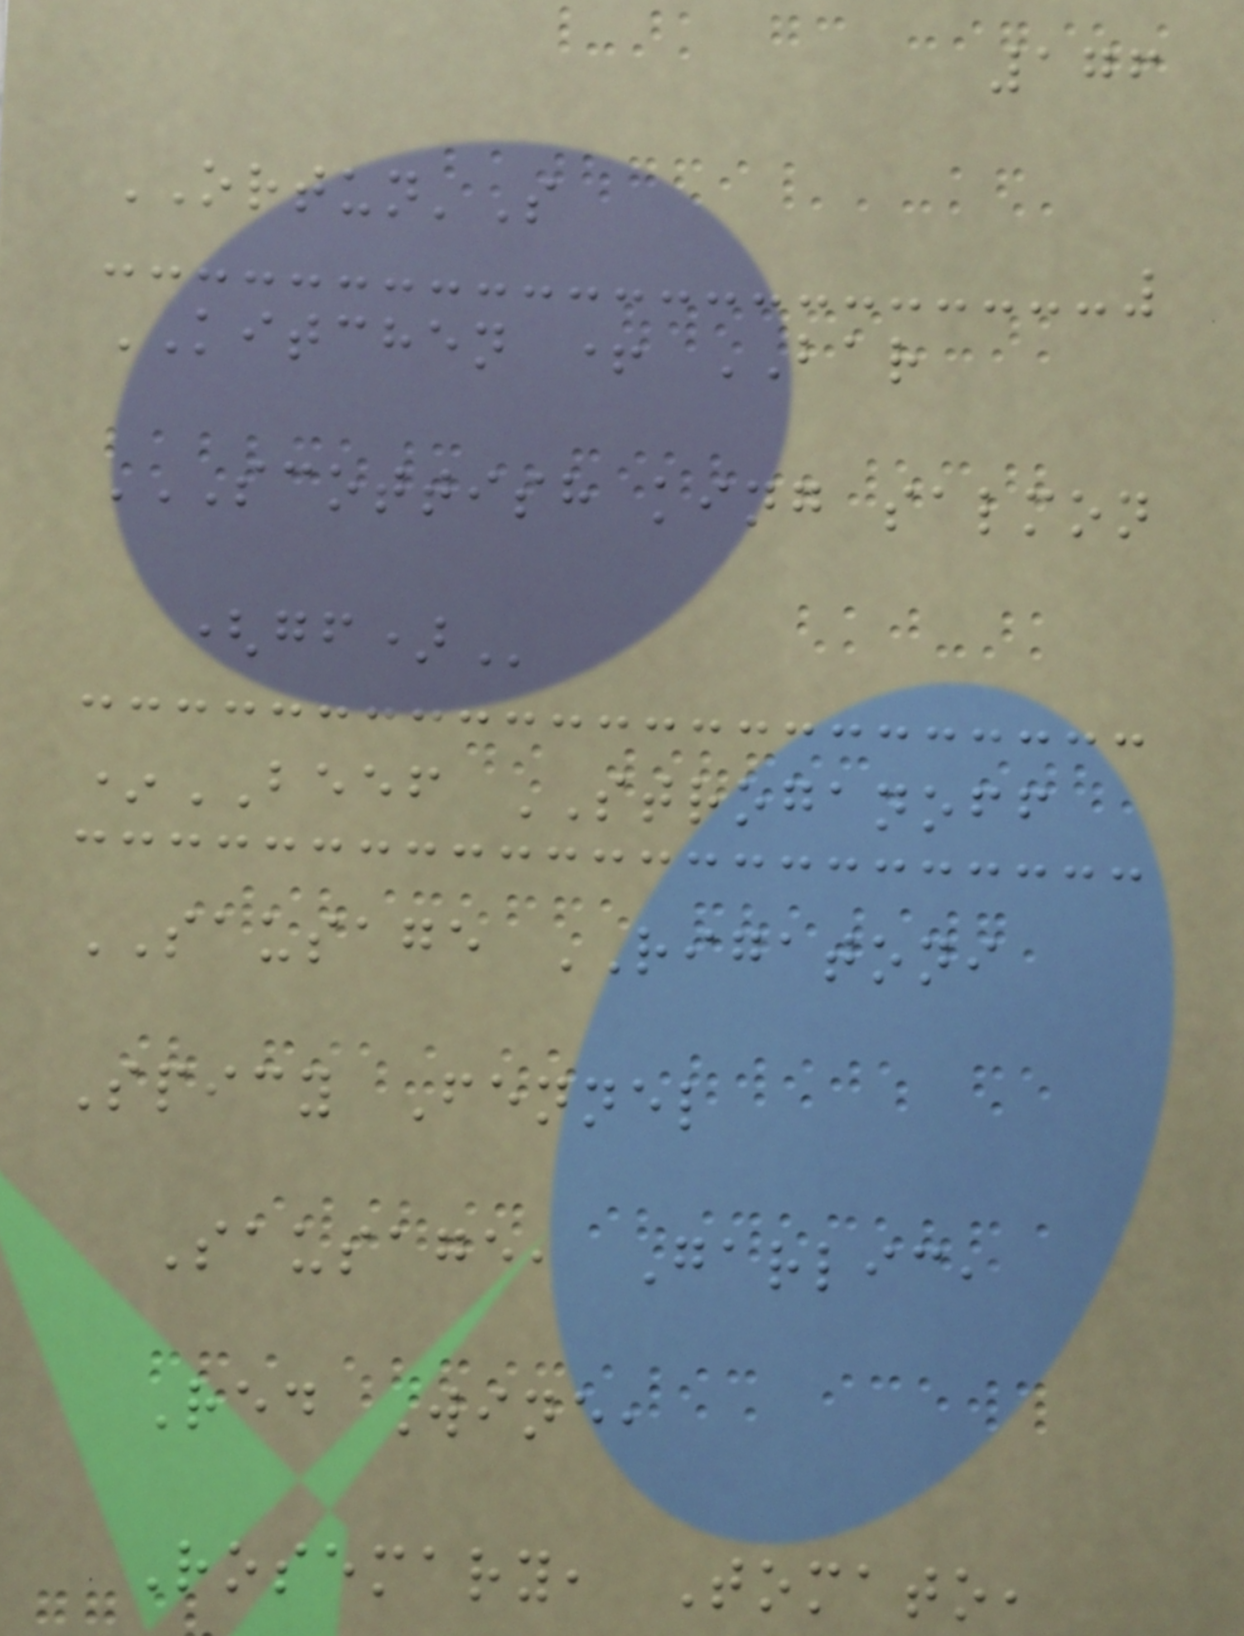176
ORTUN'S
KITCHEN + BAR
SCOTTISH KING SALMON
(GF)
*BEEF STROGANOFF
SAUSAGE RIGATONI
Spicy Fennel
Sausage, Garlic,
Red Wine,
Rosemary, Tomato,
